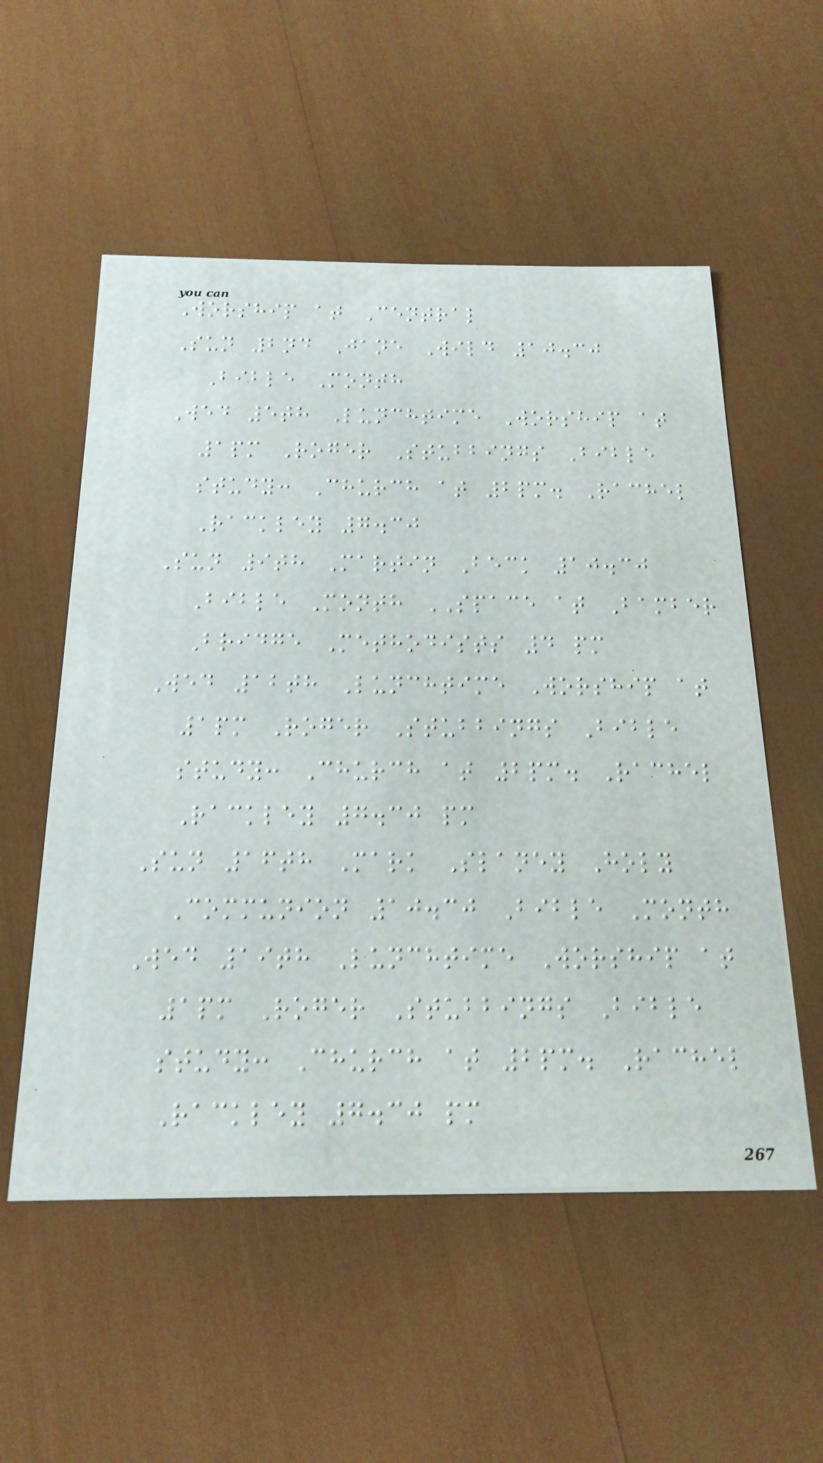Worship at Central
Sun 2nd Jane Wild 10.30
Bible Month
Wed 5th Lunchtime Worship at
1pm Roger Stubbings Bible
study: Church at 2pm. Rachel
Rackley 7.30
Sun 9th Martin Beck 10.30
Bible Month SPACE at Bamber
Bridge Methodists 4 pm
Wed 12th Lunchtime Worship at
1pm Roger Stubbings Bible
study: Church at 2pm. Rachel
Rackley 7.30 pm
Sun 16th Mark Slaney Holy
Communion 10.30 Bible Month
Wed 19th Lunchtime Worship at
1pm Roger Stubbings Bible
study: Church at 2pm. Rachel
Rackley 7.30 pm
